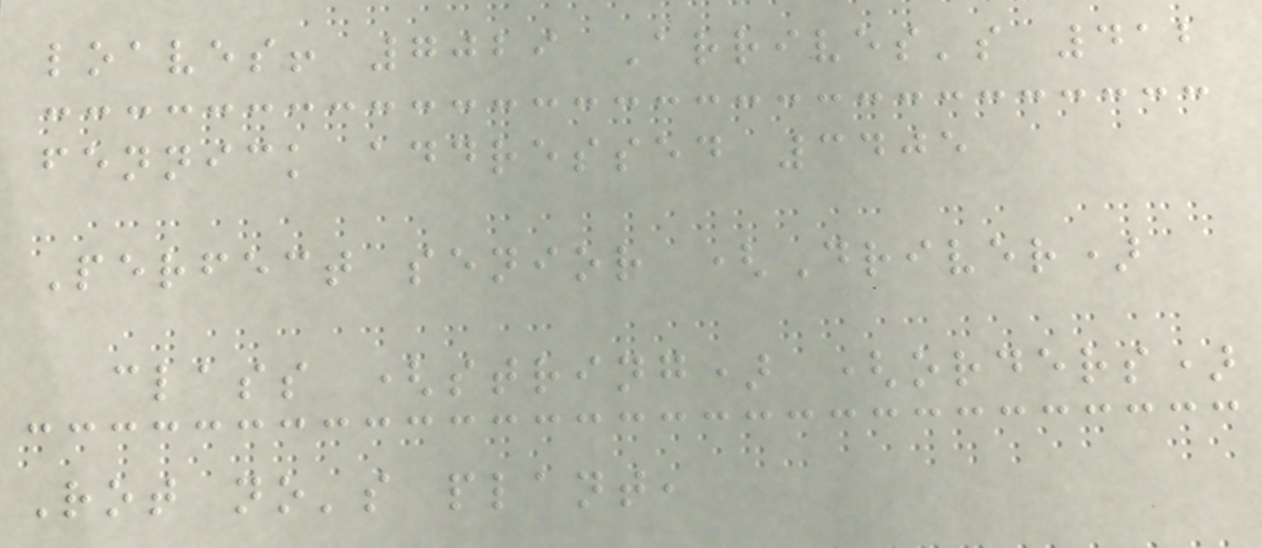loaves! 7029 Arrives's 412
fennick addressed 3405
Perfect senior (Driver)
class (string) (orders)
Rot no's plant,
